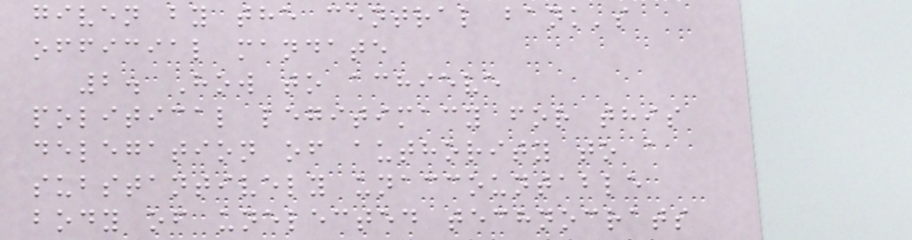given by the central bank's
official mandate
2. How to achieve
political legitimacy for this
delegation of authority to a
substantively unaccountable
body of unelected technocrats
